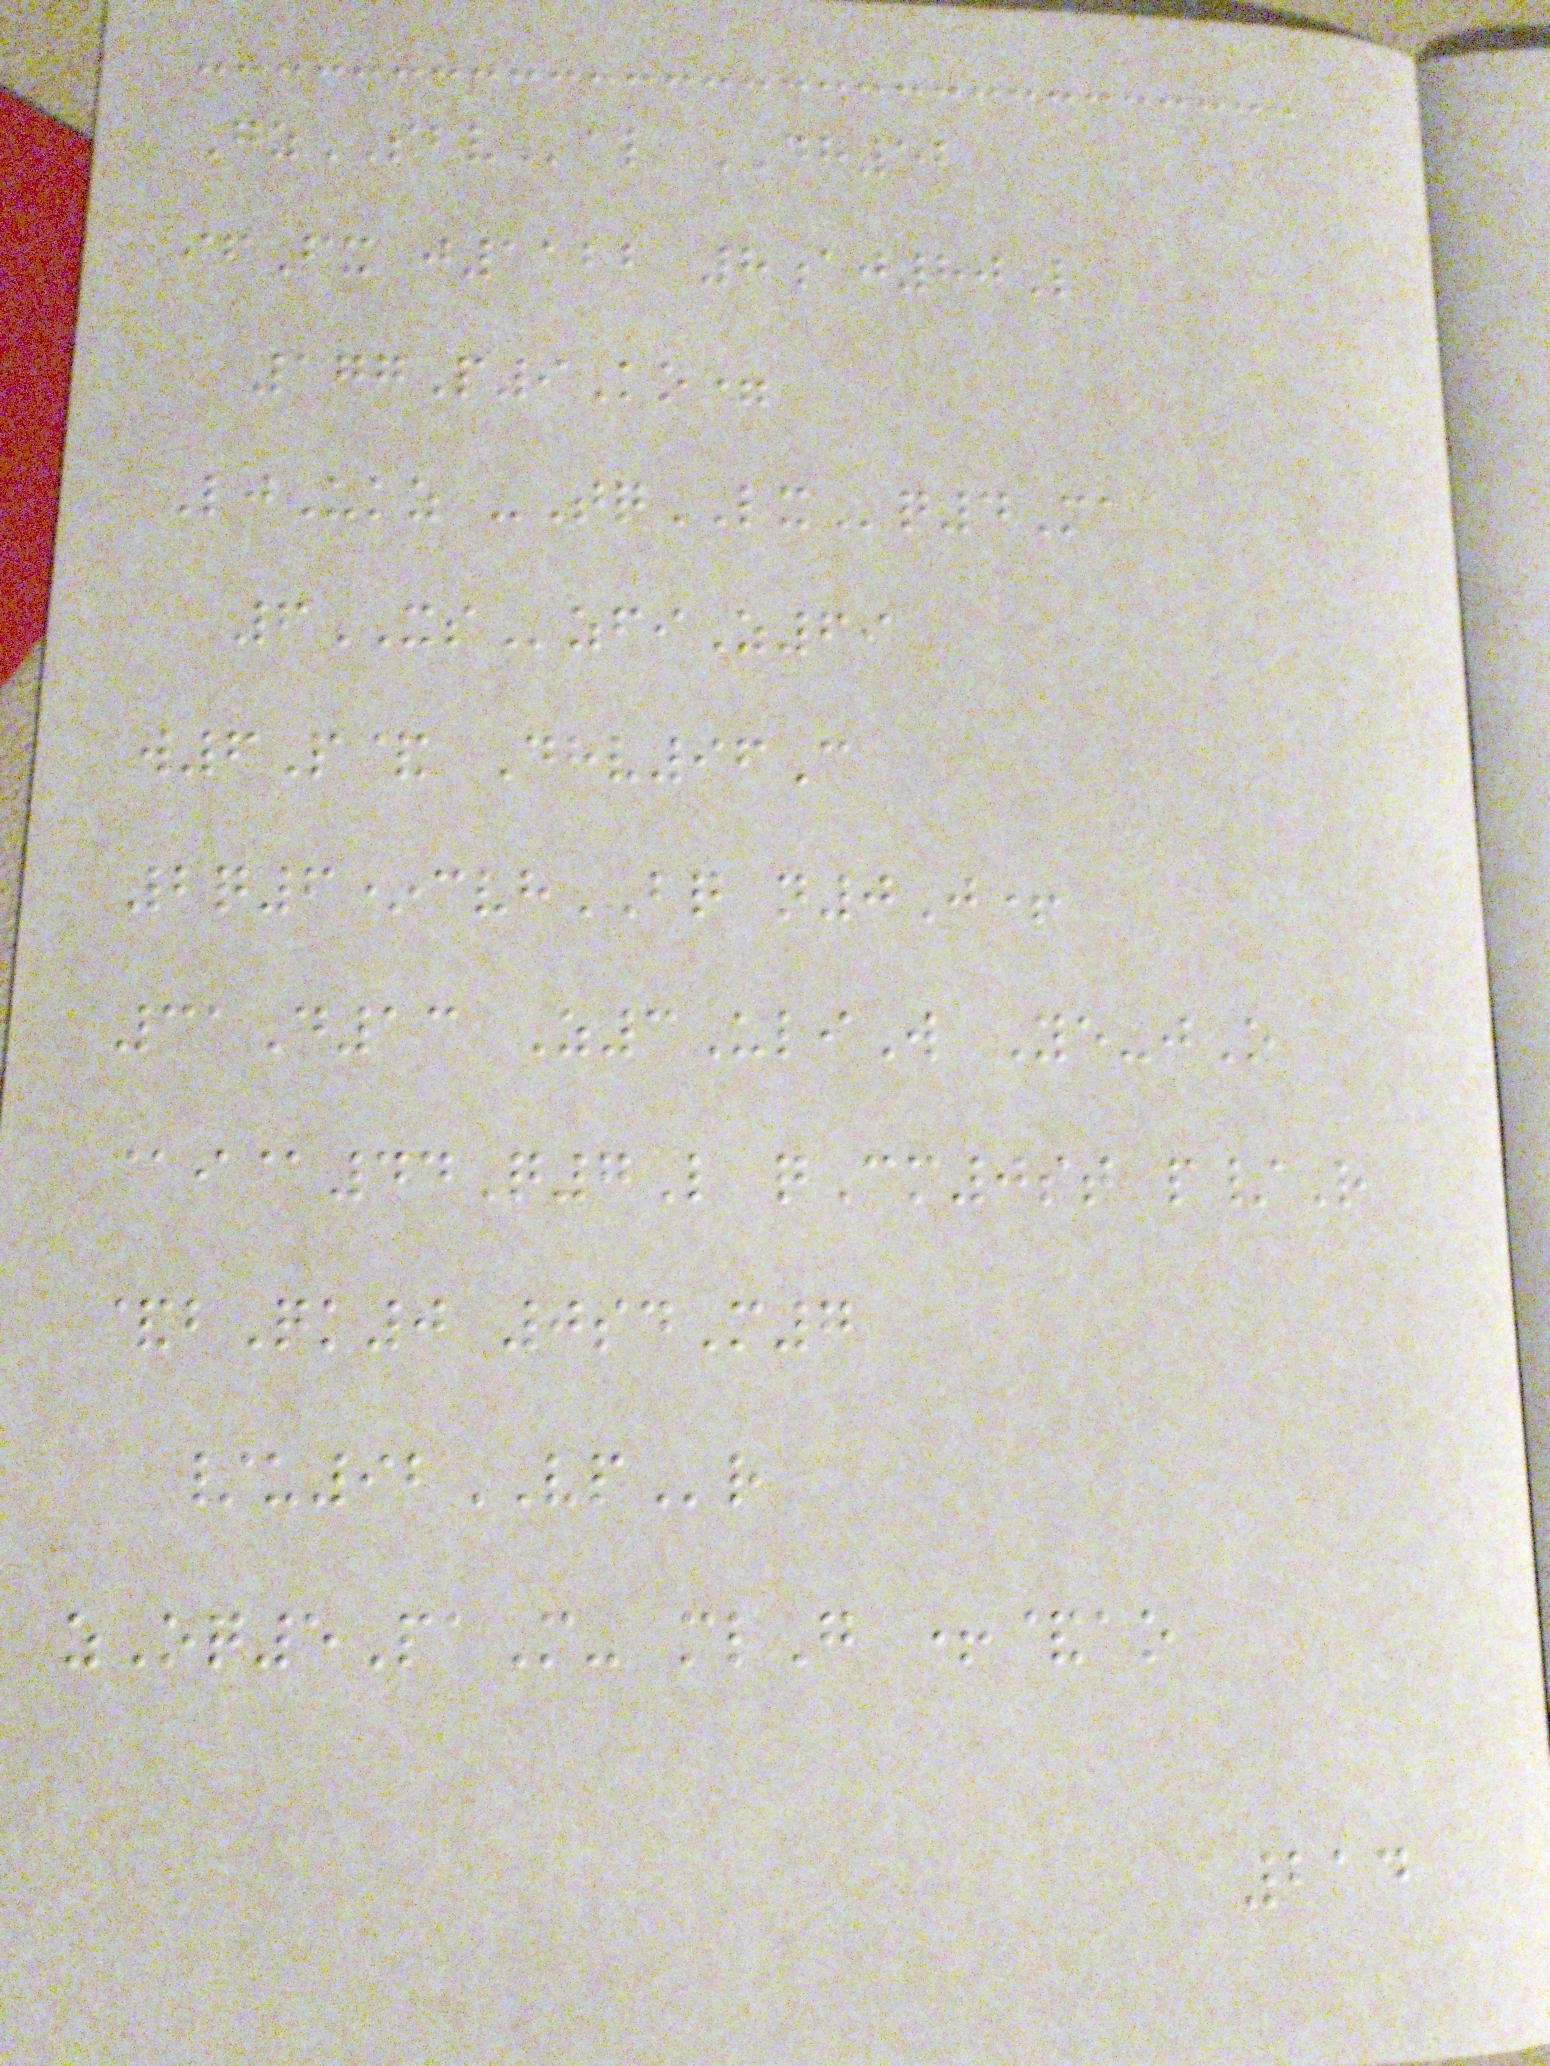GzSBVal DH52
ifFx j1122 8aj80L
177P9Ko=
LjUkz -TqLXq4Ma
6XSzfiZ69
w6P& Dhv96C
2q6*cvhBQ n0J+
31D13 Z3UliW Ye-jO
@i@44Q7L qCm0st p/R
&bQk0 0sdM7
/u92VPr
zOq5PaM- mlG +&ao
214
